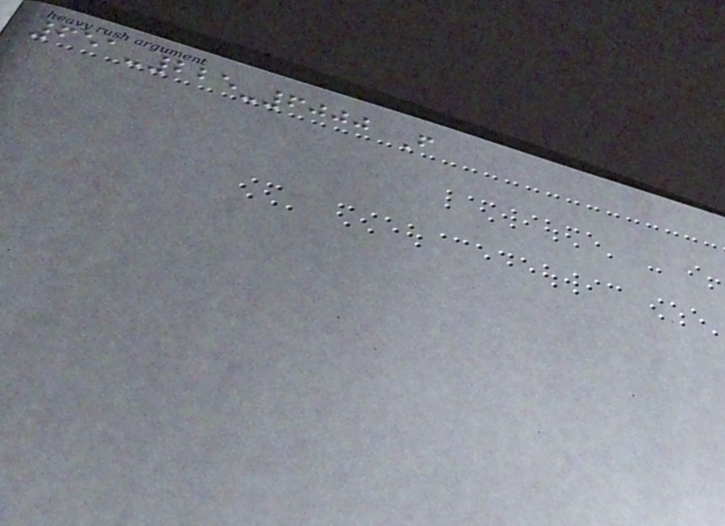651-225-6000 F
